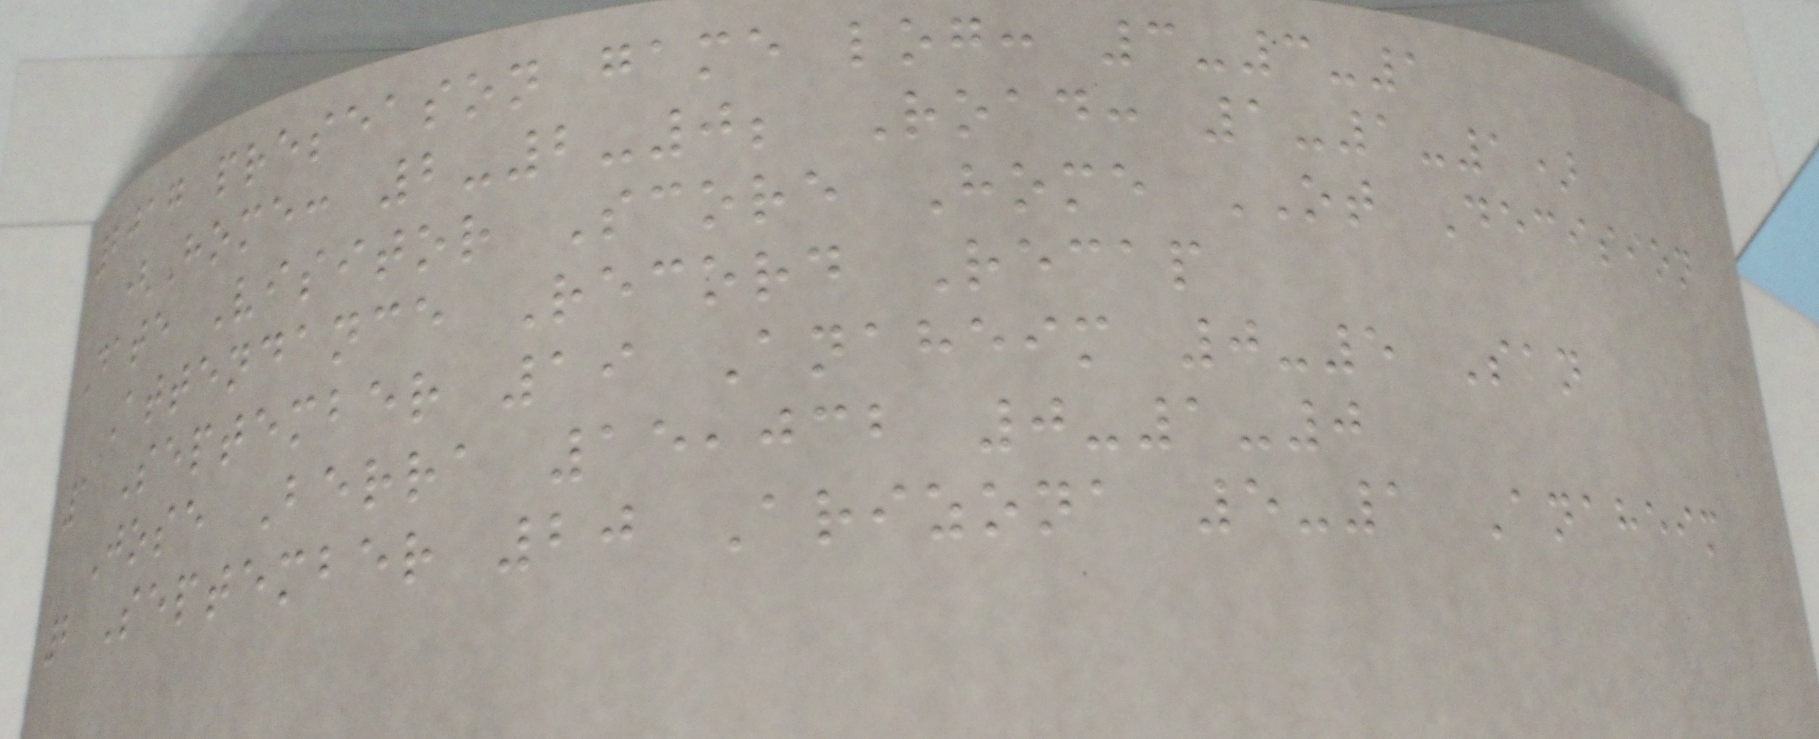2017 preseason game log: 3-3-1
(Home: 2-2-0; Road: 1-1-1)
Date Visitor Score Home OT Decision
Attendance Record Recap
1 September 19 Anaheim 0-5 San
Jose Berra 15,032 0-1-0
2 September 20 Arizona 5-1 Anaheim
